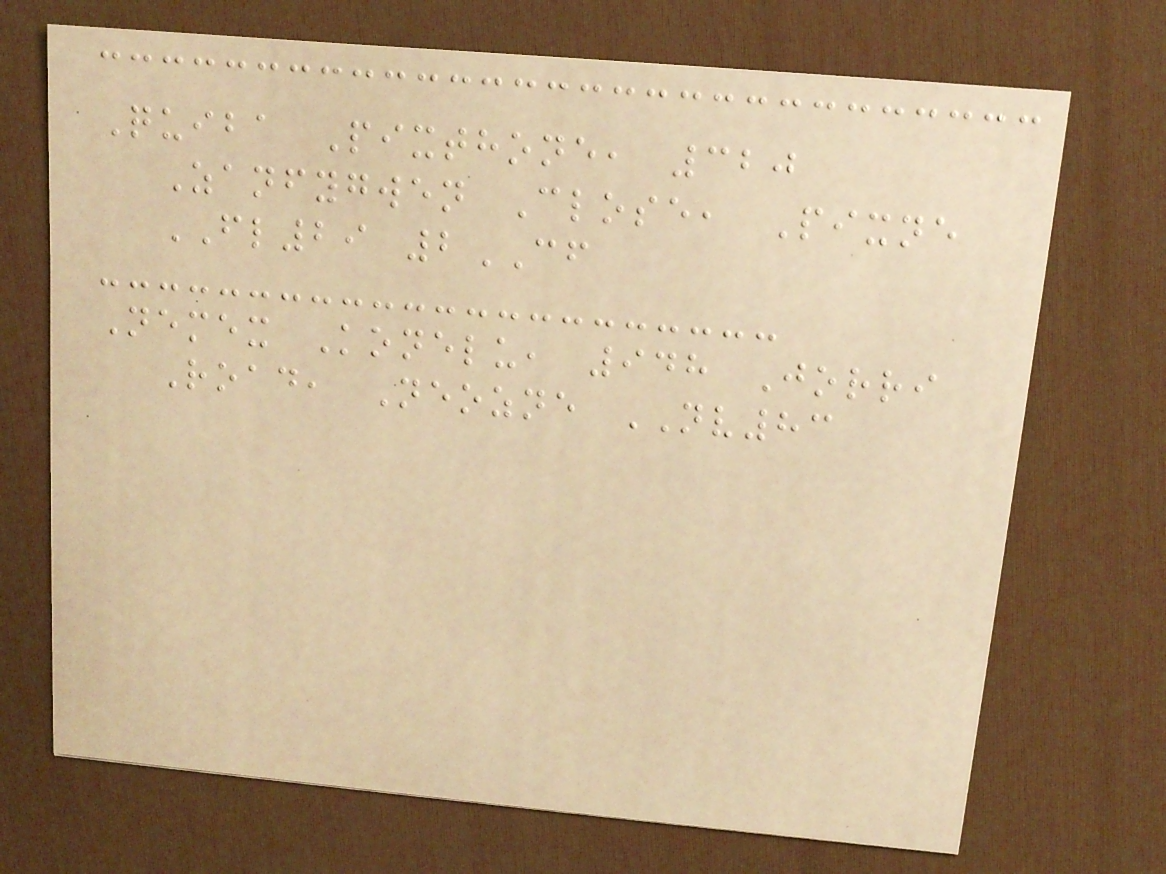Quiba Pixthone, 320
Zanfygwen Close, Pixne
FL29 2CF
Nemex Konelu, 948 Jorri
Road, Neozne NV83
